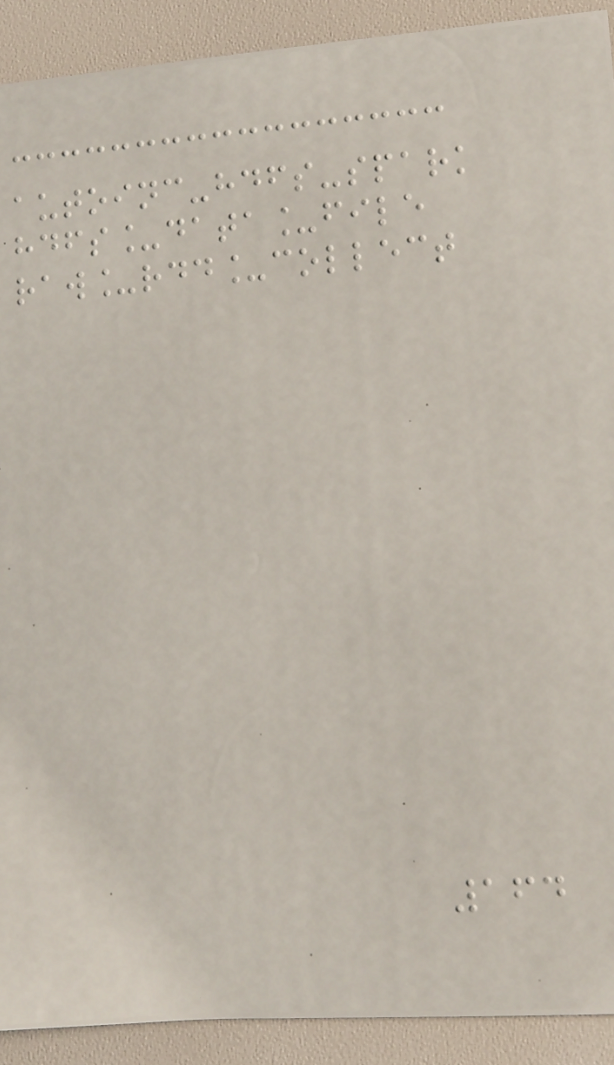autoinc-hdfs-spark
hdfs_data_file
raw_rdd_collect
164
